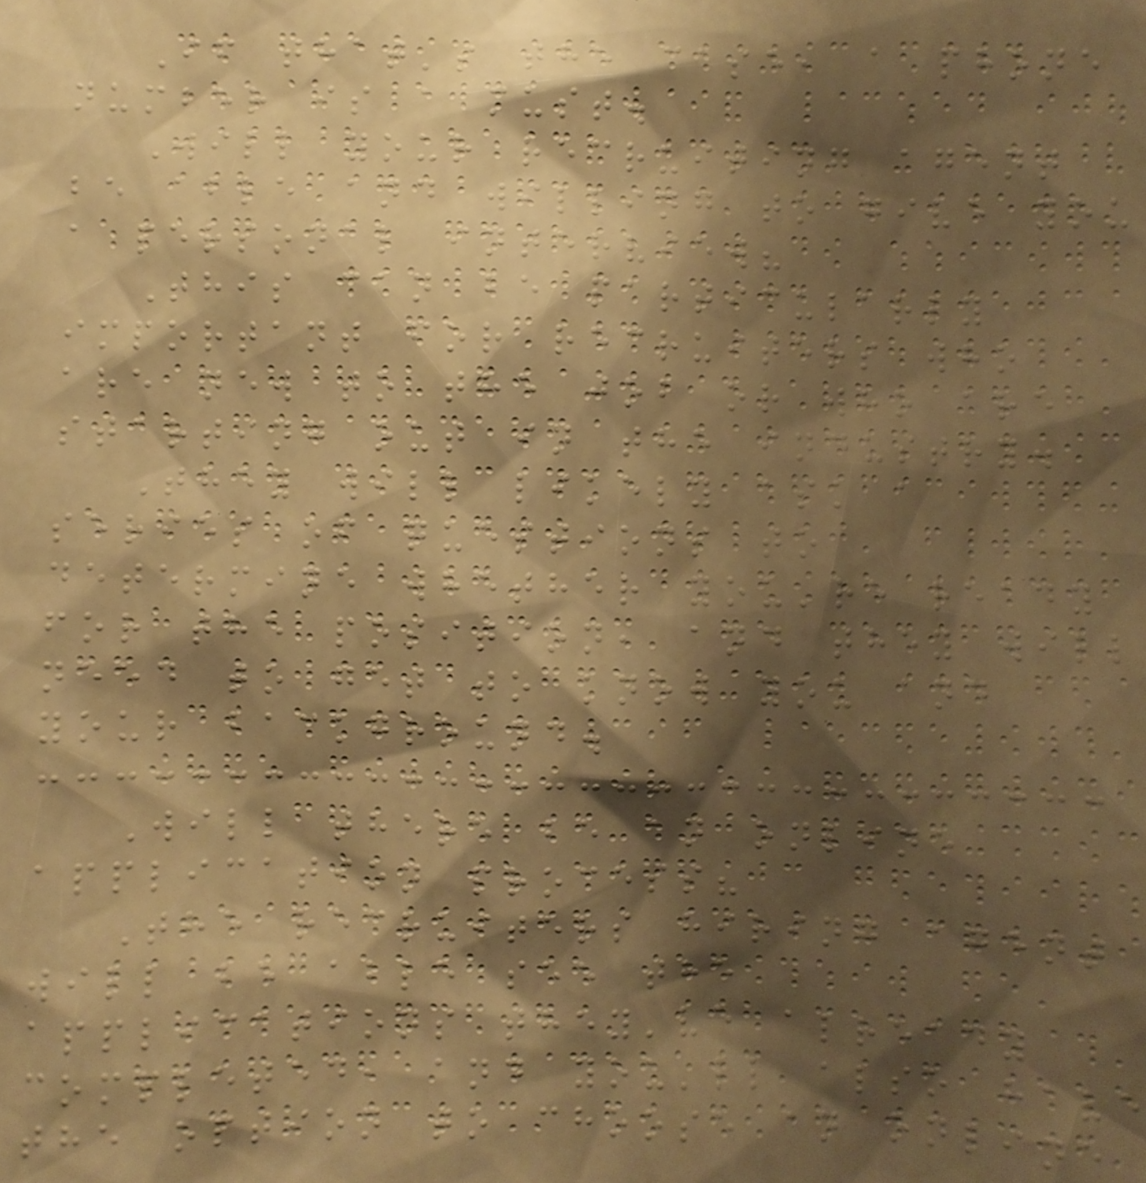If that's the case, a phone
number is a must.
Will your recruiting agent
be able and willing to give you
a personal interview?
This can be particularly
important for recruiters who
are new to the job or who are
starting out in the industry.
They will likely ask a
series of questions to
determine whether you're ready
for the position, and they will
need to get to know you and
your background.
Will there be an online
application process?
The recruiters hiring agent
will be able see the
applications they've already
completed, and you'll also have
the option to choose an online
